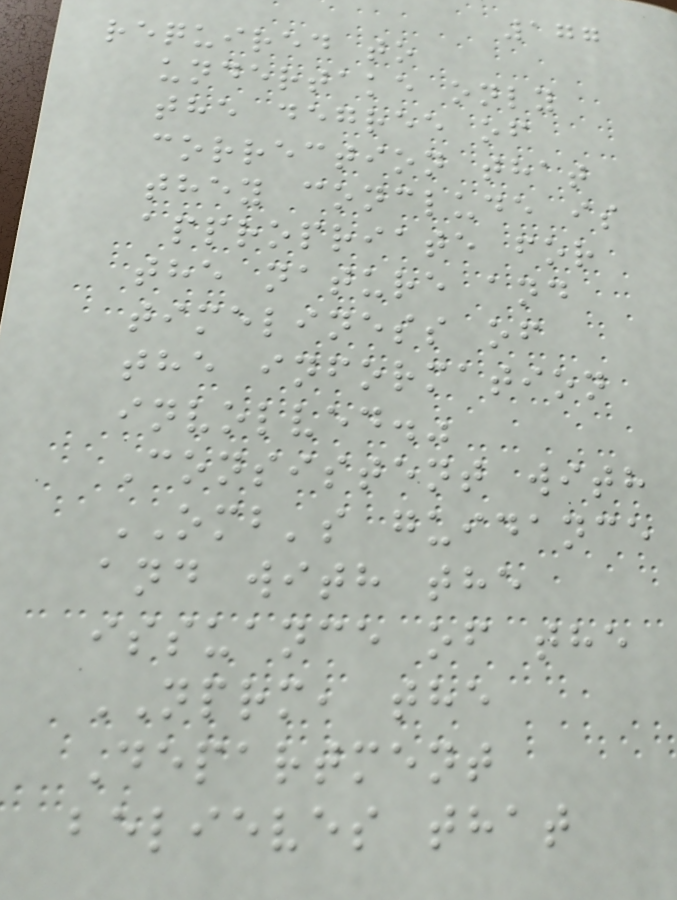177
required to
undertake only
the degree of
correction that
they conclude is
appropriate for
the nature and
timeliness of
the information
involved."
Consistent with
OMB's guidance
and with the
issuance of the
NPRM, the
Department
believes that
